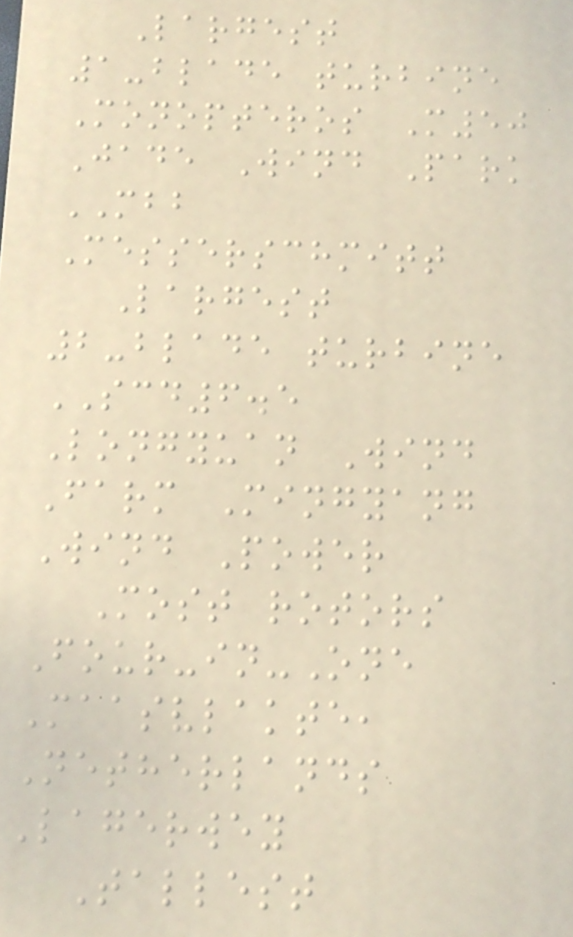Largest
1-blade turbine
Monopteros M50
Jade Wind Park
MBB
Messerschmitt
Largest
2-blade turbine
SCD6.5
Longyuan Wind
Farm Mingyang
Wind Power
Most rotors
Four-in-One
Maasvlakte,
Netherlands
Lagerwey
Tallest
